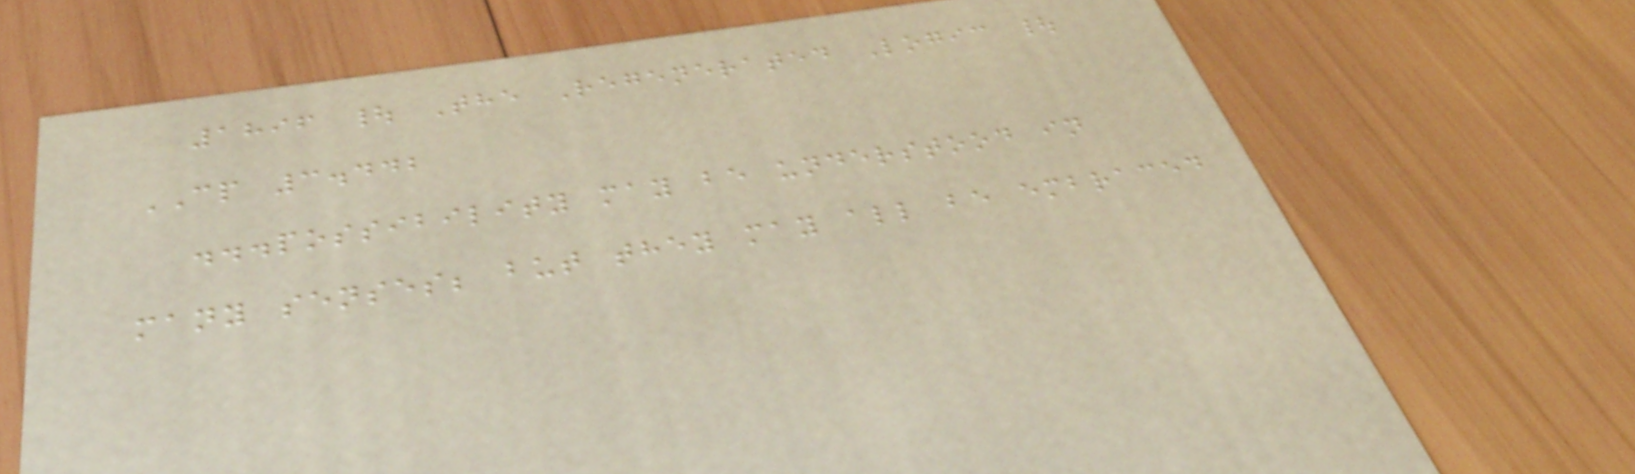1896 | The Regenerated Logic |
CP 3.442
...possibility may be understood in
many senses; but they may all be embraced
